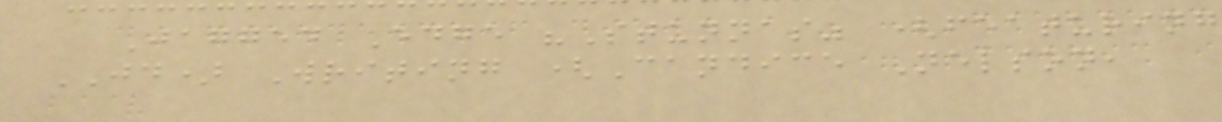Jagged Edge "Stunnas" (featuring
JD) Writing (Candice Nelson,
